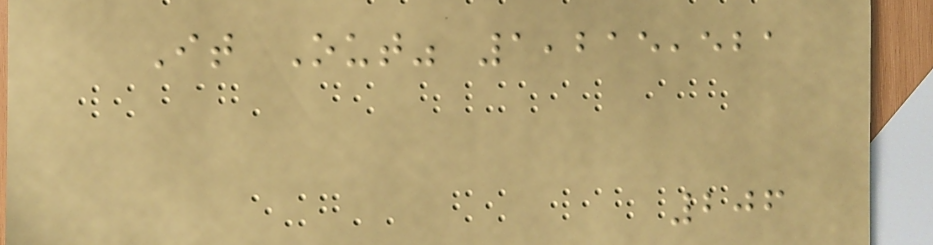It Out" 1,215,521
206
